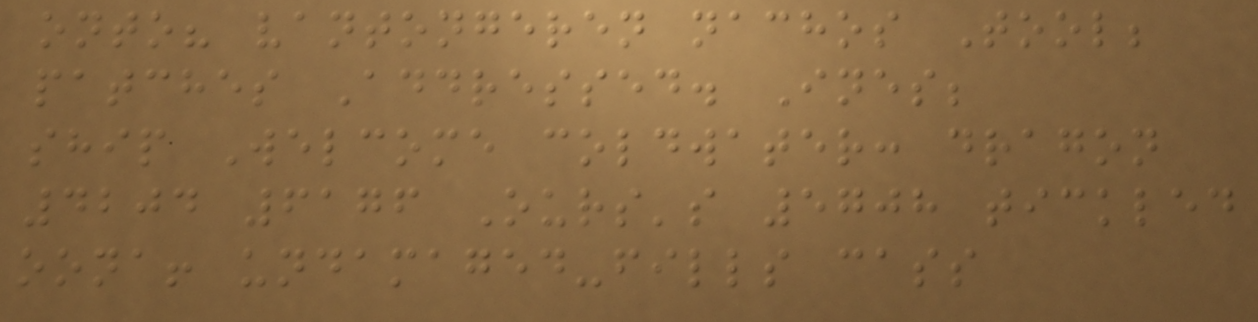onto? vantongeren nachos Tool;
patches Addressed. Ines;
ship Welcome coldwater: dragon
4204 6176 Ours's 5708 tickled
oona! undamaged-fills cass
